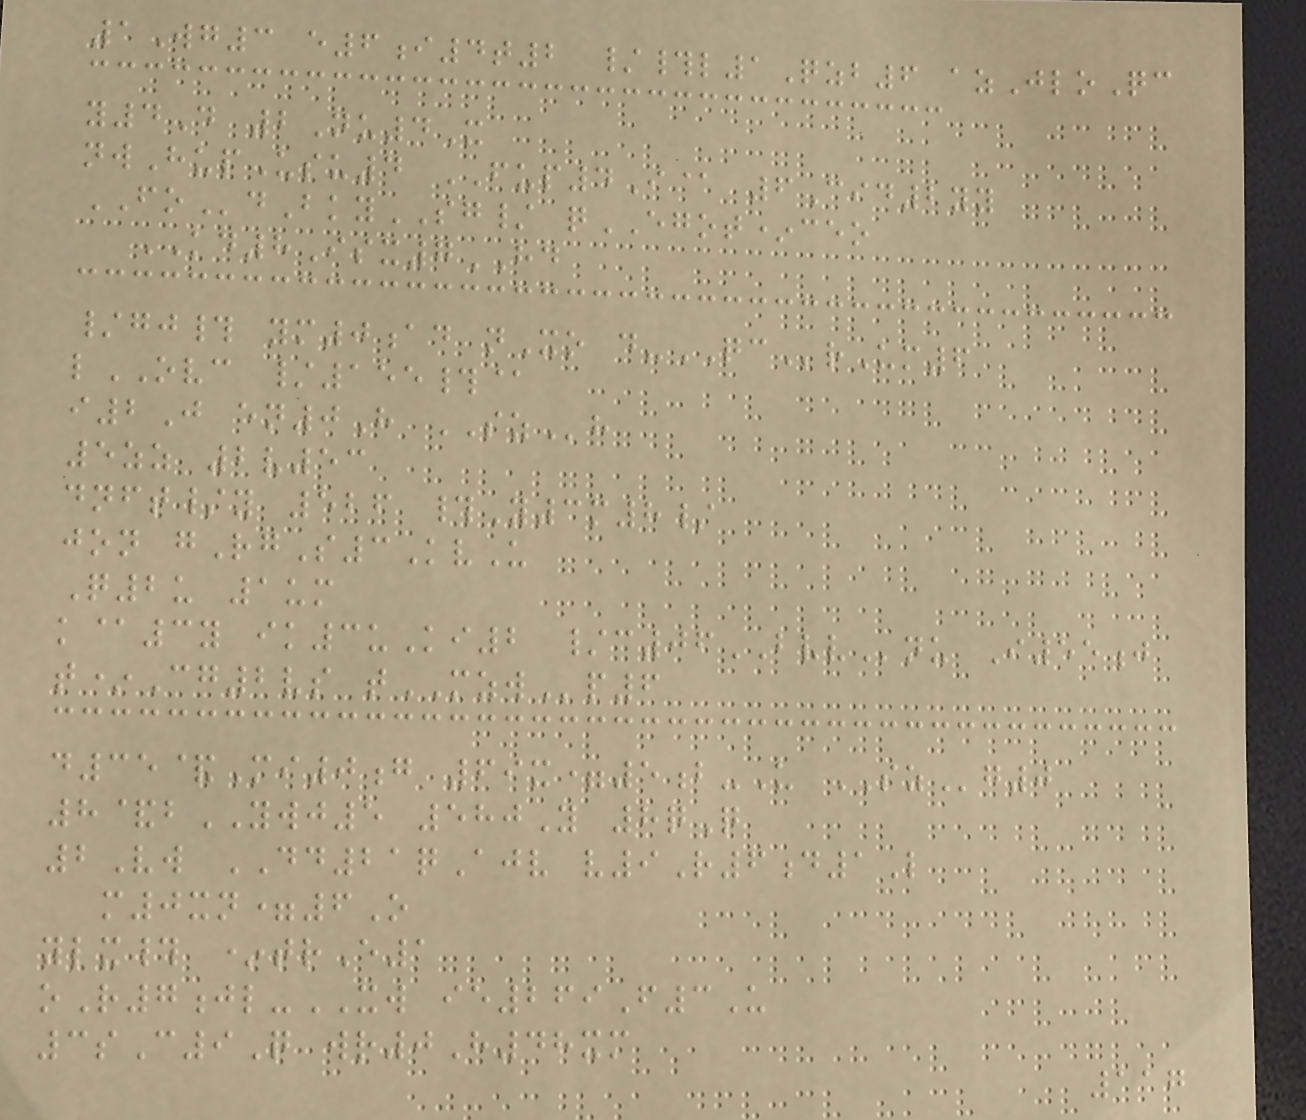1Wg3 e6i4t2 /#l1Qzb6 azJloQc
y4D 2Nu4X
nwHupUsu4 FUP4I@ 6Cid2yy
FOdBkySG/ qEGOT*ceo
KD8Isx7HD
/gj# ym0ad nXo d-QCrUm6
lOVC /155#@
i2J en0H SZh
5zz 2v53
dnft/y 526 #Y3m8/
jon gRgS3KvU
Q2u 1um
k@3y ik3uKi2 /c06BVVnu I55j
t*Cg2vs tMZWp6
d35&Mi0g 69x=5b-U SZg0
8&bYWJ5 580Y 8qQ
2Vw DD21qAjv v9R6d1L
m0xn=6O
ylx# *trE1
oR7jl-XW ie269F3U
3sC9Q wr0H48xm
117
